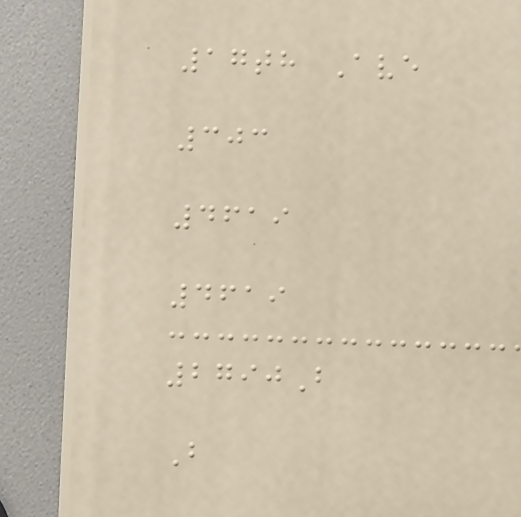17th Ave
303
4619
4619
2790B
B
